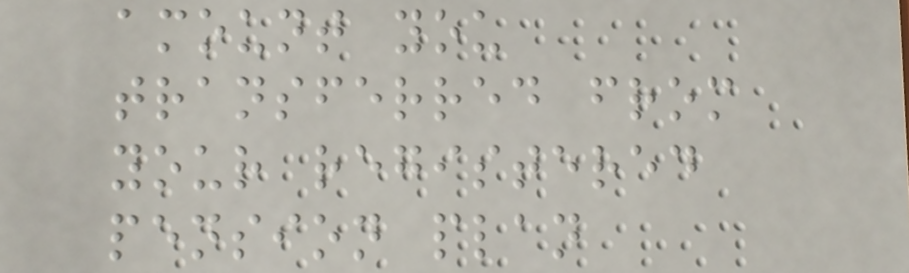amount you
transferred from
your registered
pension plan
